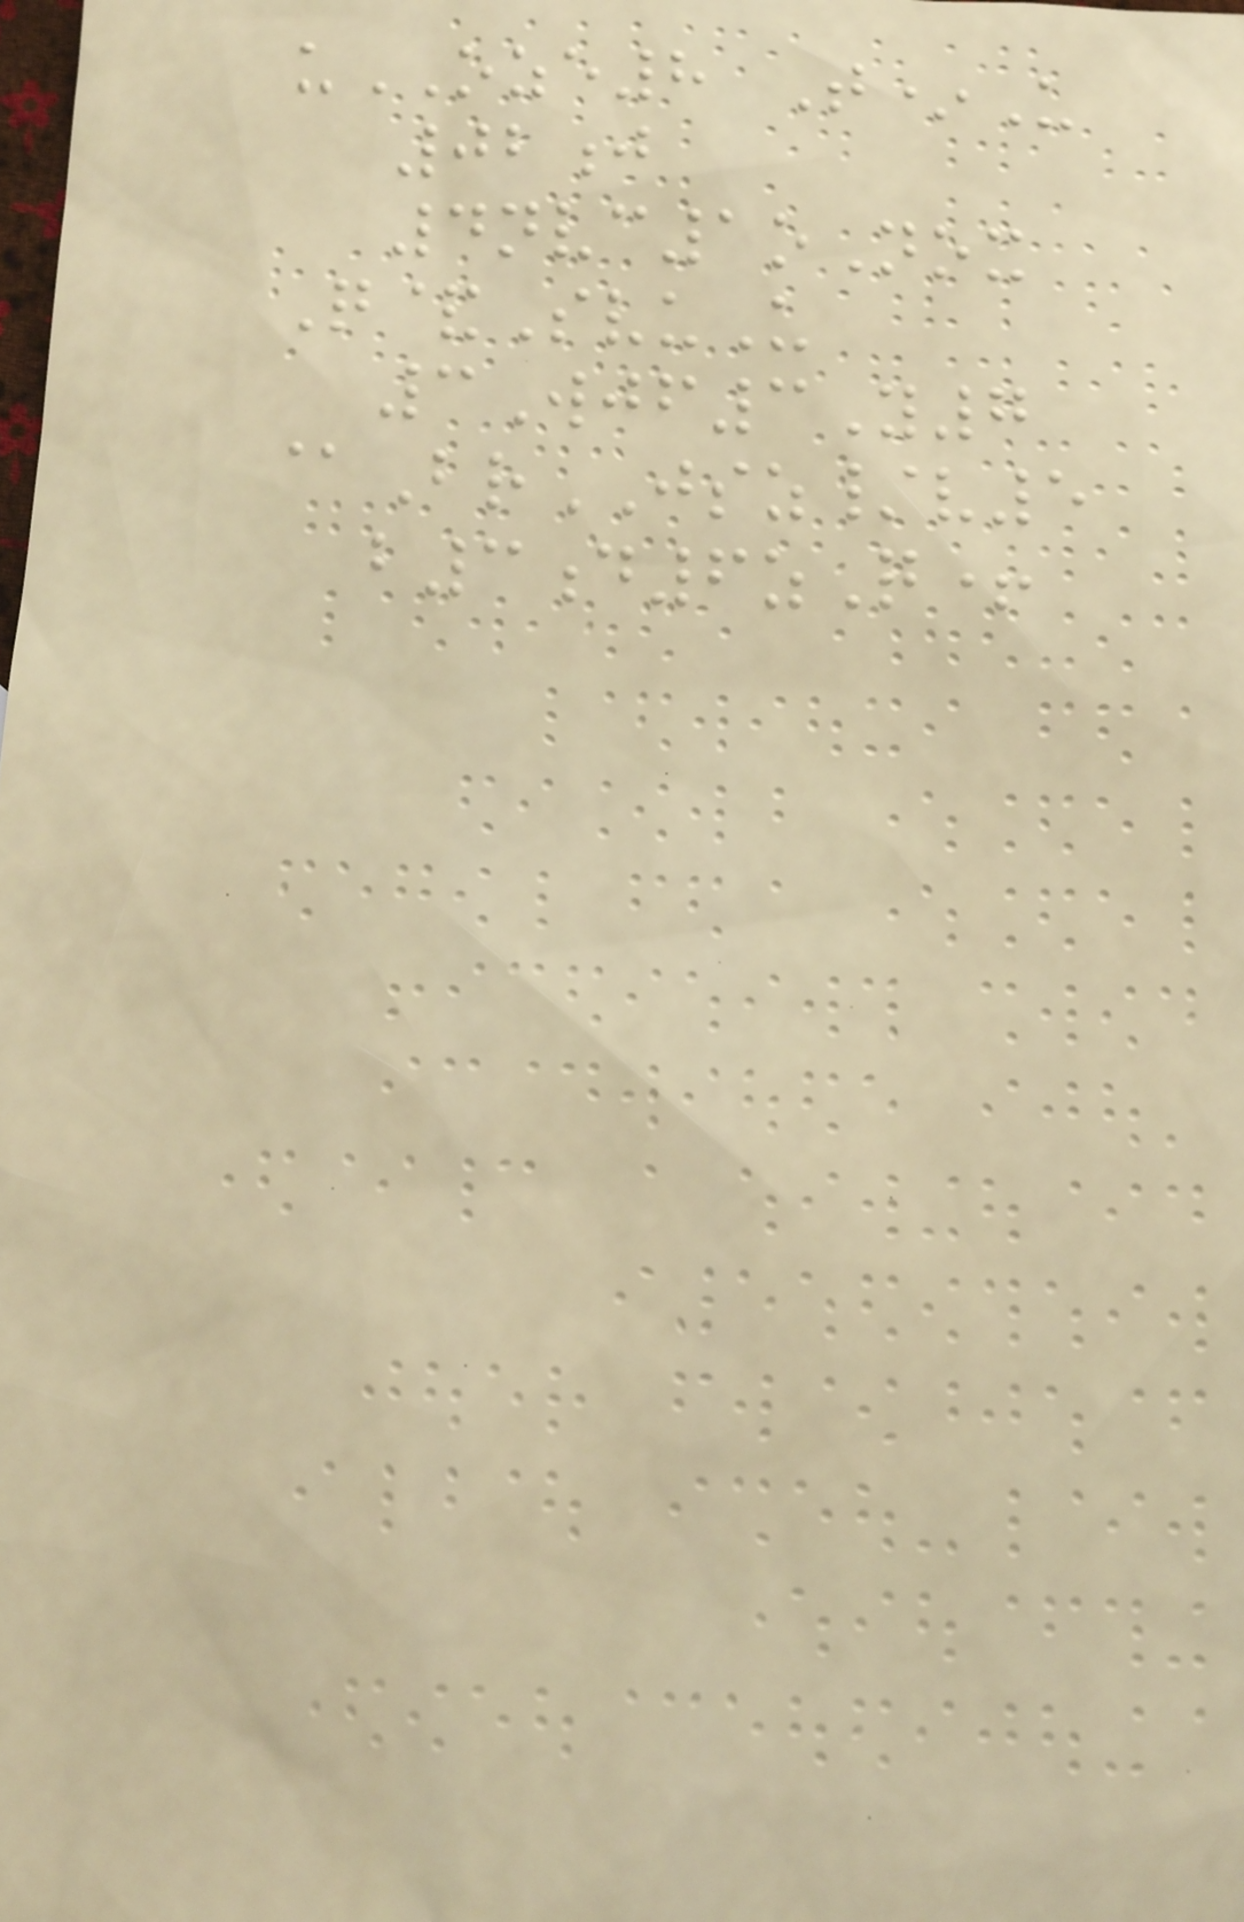uOZE8 T*U
02j
4nvc1oNox
Q&SvuU
3Wjf3Y7
@BrJSZ/v5
b3d6zQ+
